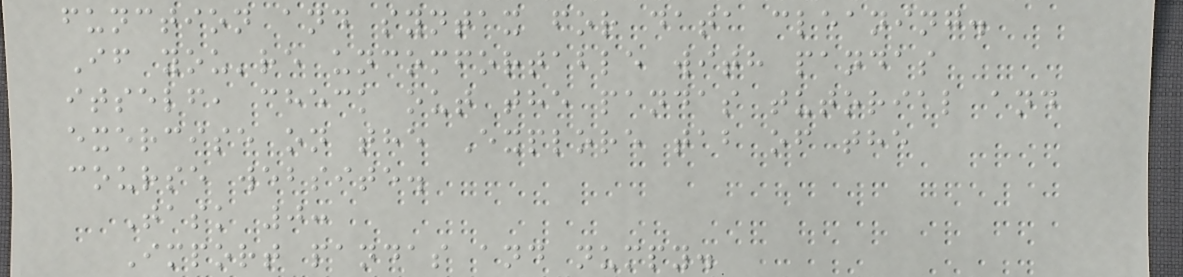function and syntax for data cleaning.
If you're uncomfortable with pandas
itself, check out the pandas tutorial and
exercise on the Explore tab of the
course website.
Task 0:
Import pandas and numpy.
